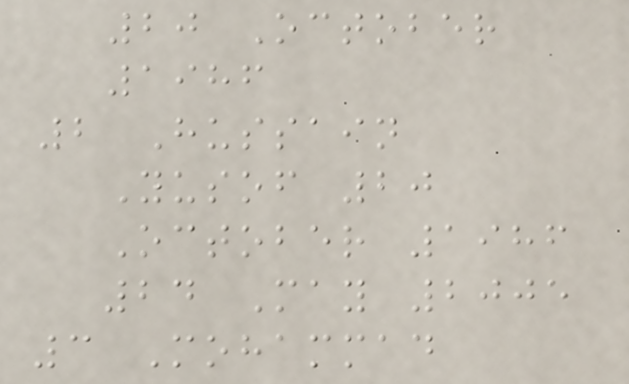20 October
1986
2 Hussain
Yusof 20
October 1986
24 May 2005
3 Mohammad
